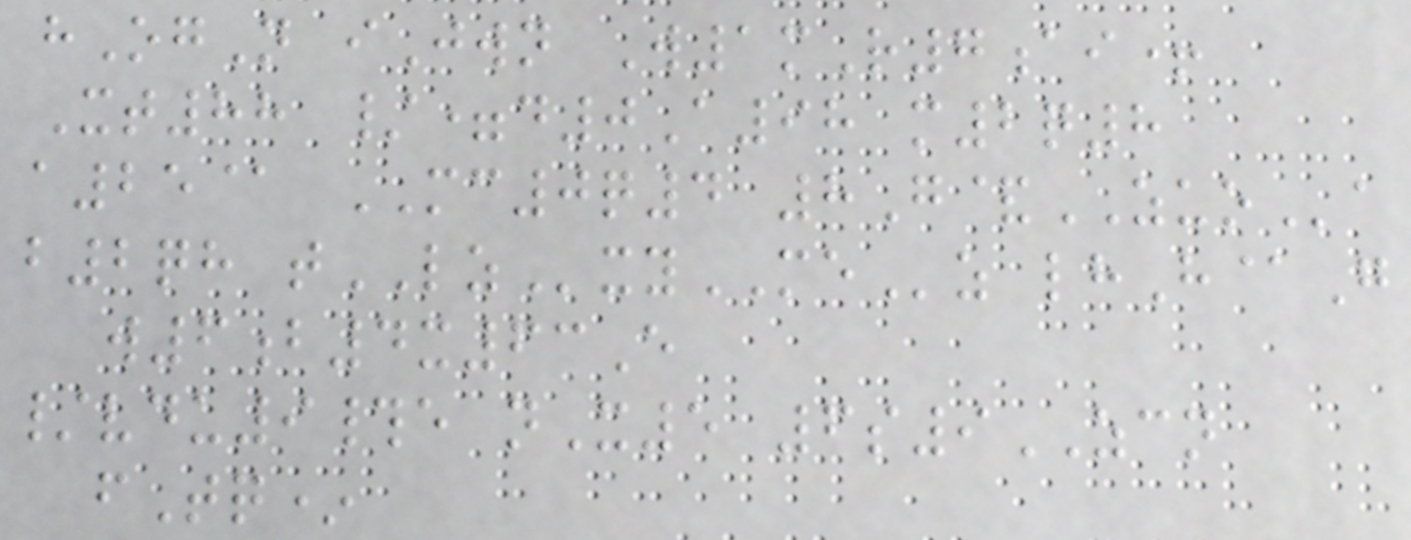hOgN iJwn W1mR7ai+
Xt88 /=d0A98 m2q8
a25@ MC0q4 8G&ZUOa
b2qh tLZxyMEz lhH@G
w6b4x63E
/vdu9#e nX5 6s9ZCN
fTq*
